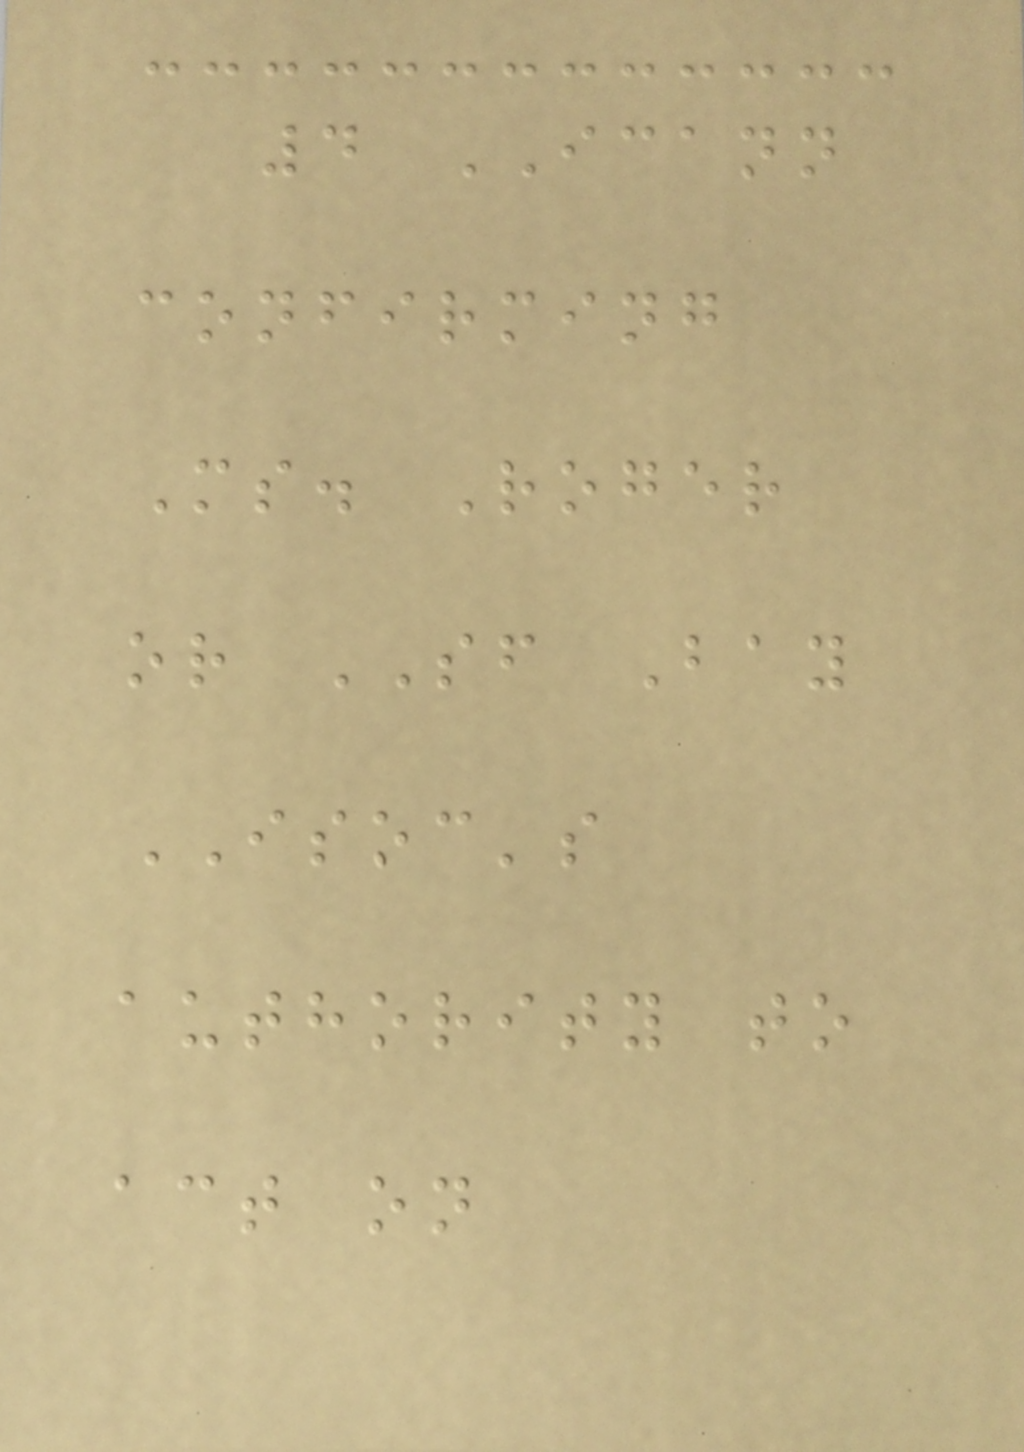4 ICANN
confirming
Ms. Roger
or SF Bay
ISOC's
authority to
act on
